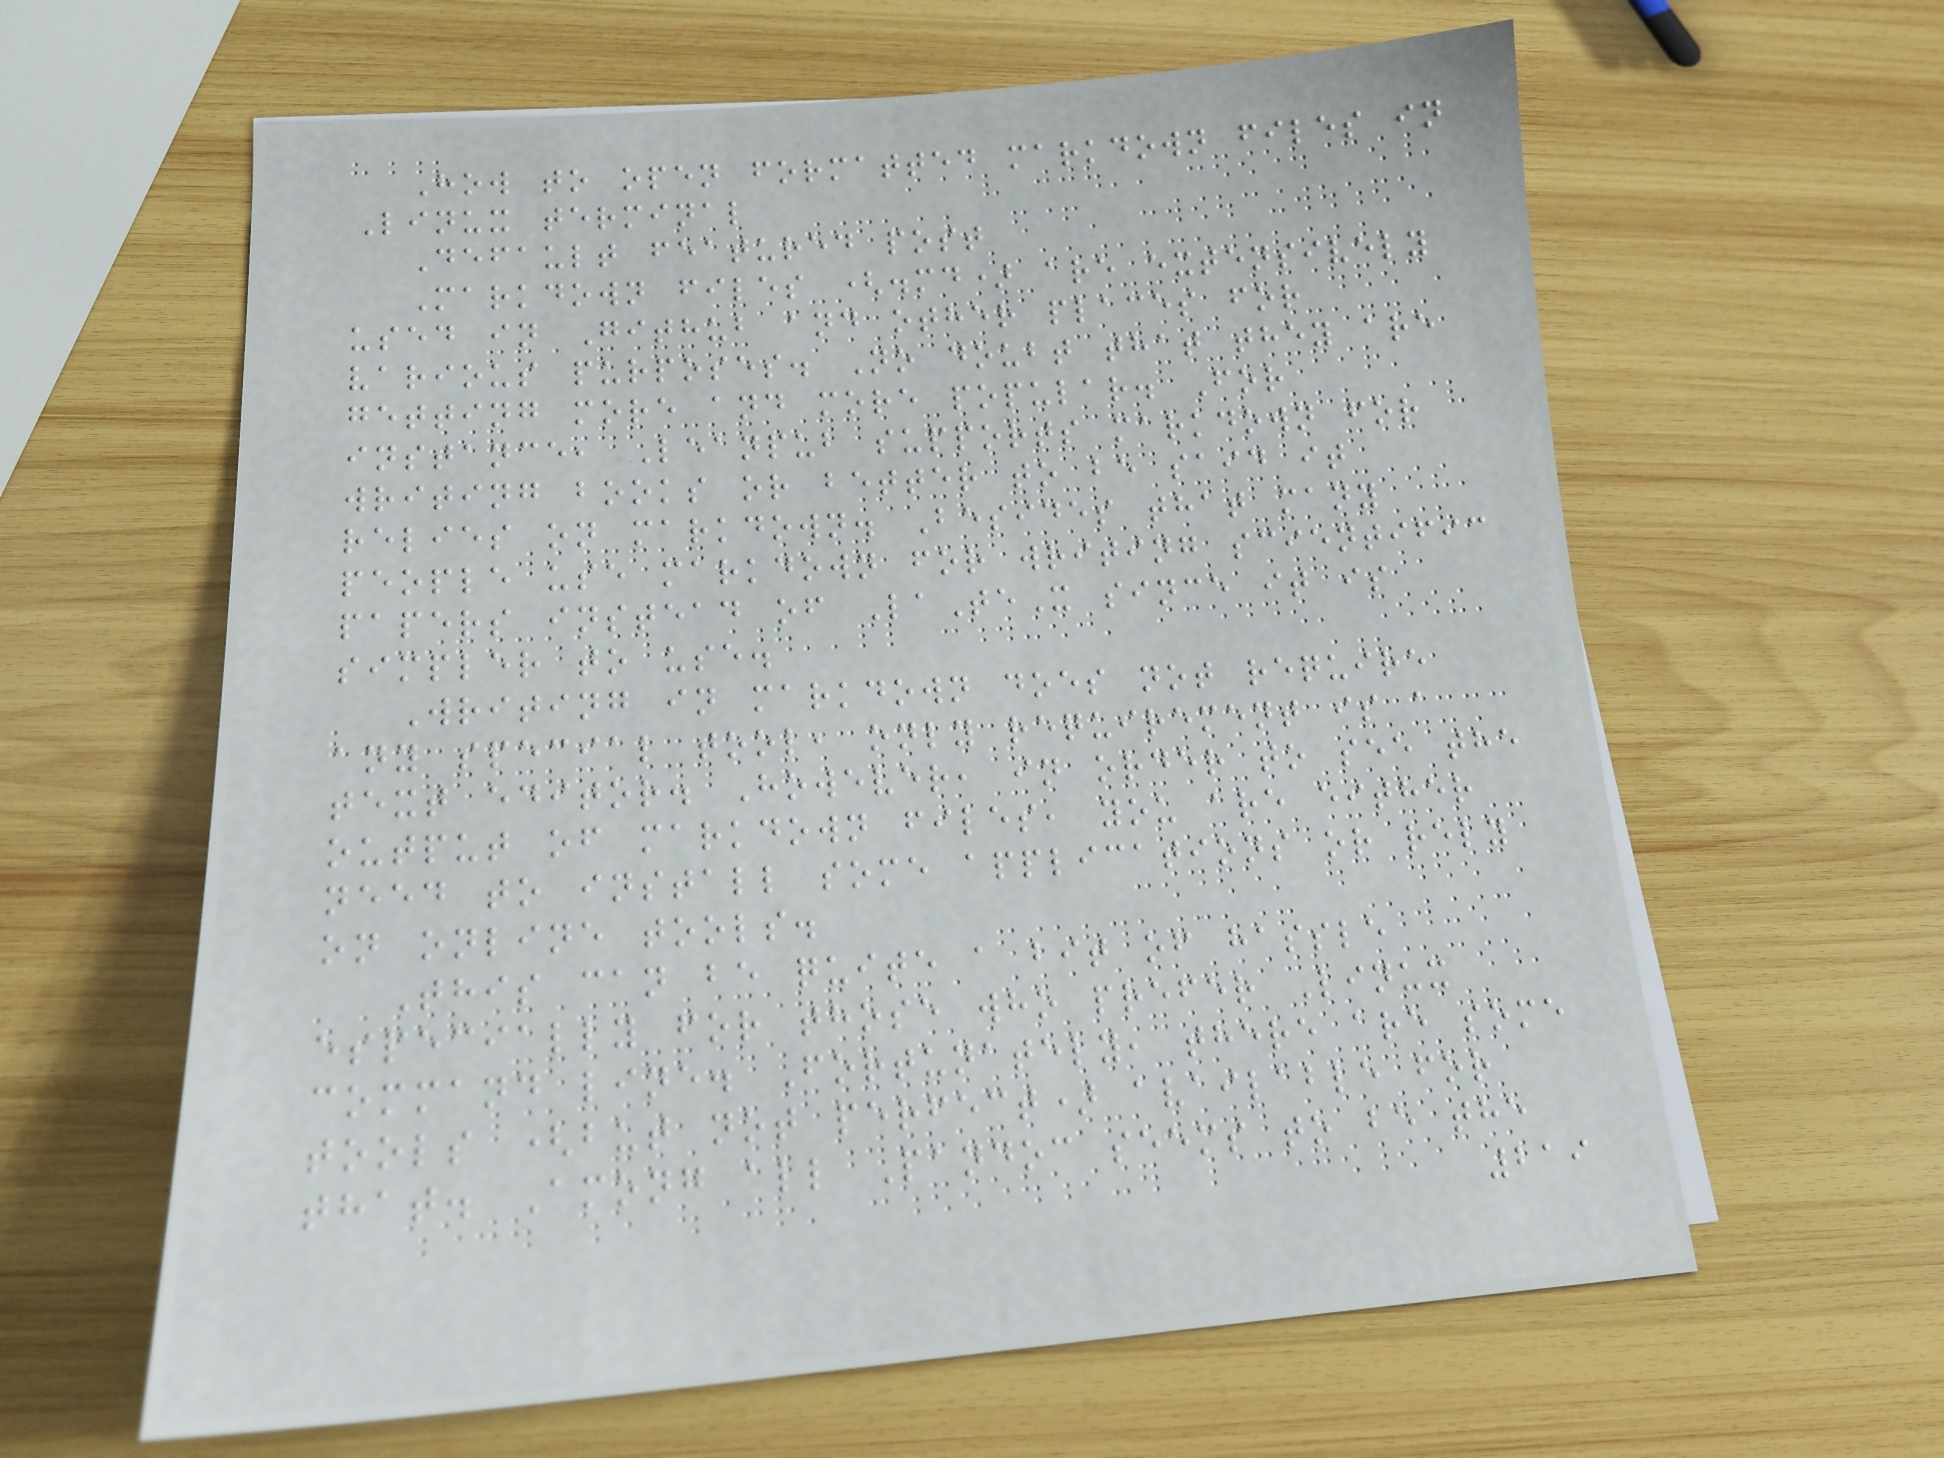How to open formatted markdown files in
Linux terminal
Default featured post
Markdown files (.md) are extensively
used in Github and other places for
various purposes. No doubt that they are
getting more and more popular. For
instance, Leanpub supports markdown for
writing books or better to be said it
relies on markdown. Besides that many
people use markdown for writing scientific
papers instead of LaTeX since it is
simpler to use.
Writing in markdown does not require
any special tool, only requirement is a
text editor. However, in order to see the
output of markdown files, you are either
need to install some applications or rely
on online tools.
This can be quite a bit of hassle
especially for those who prefer Linux
command line. Fortunately, there are some
tools (but not perfect) available for
that. Among all Pandoc seems to be the
219
